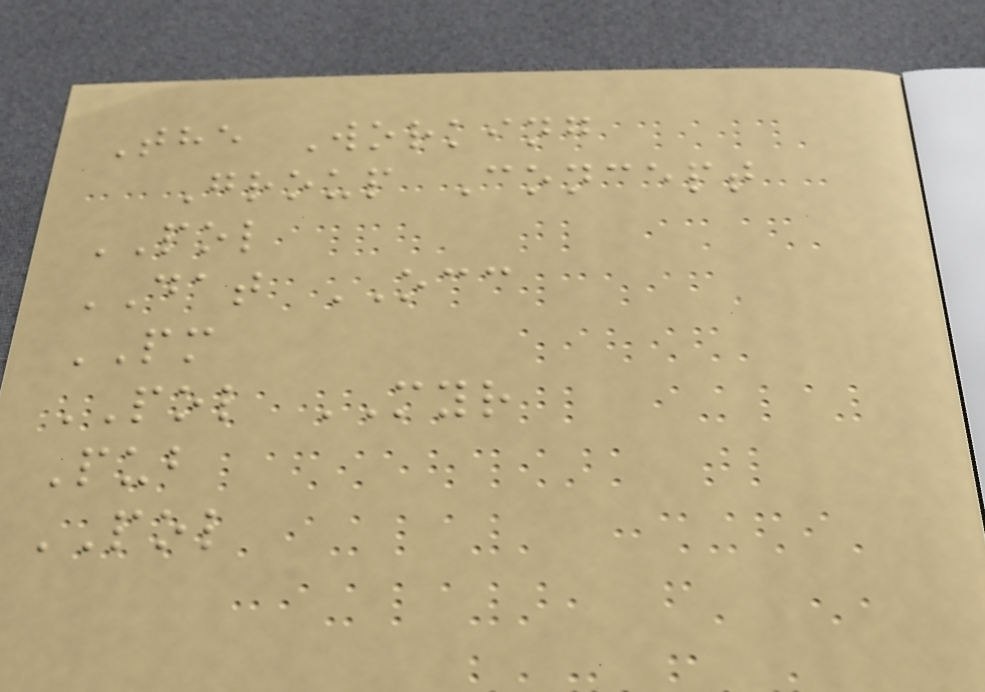The Working
Group Concept
POL
DAT OCC
PM
POL MYR
Pub
POL
